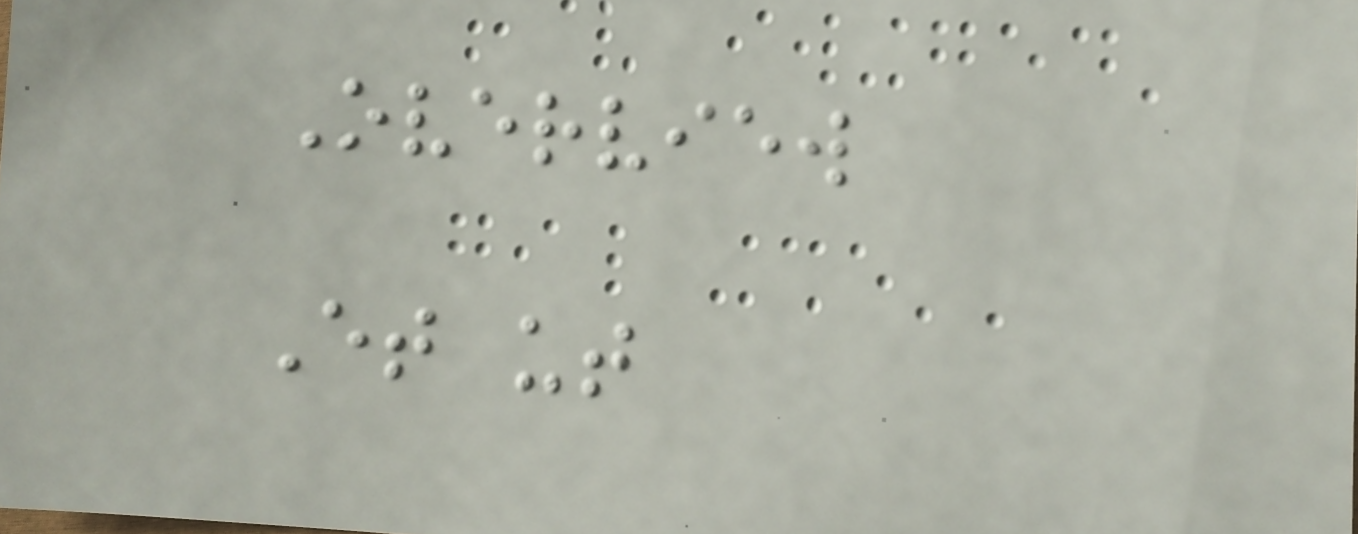Overview
Et ut
